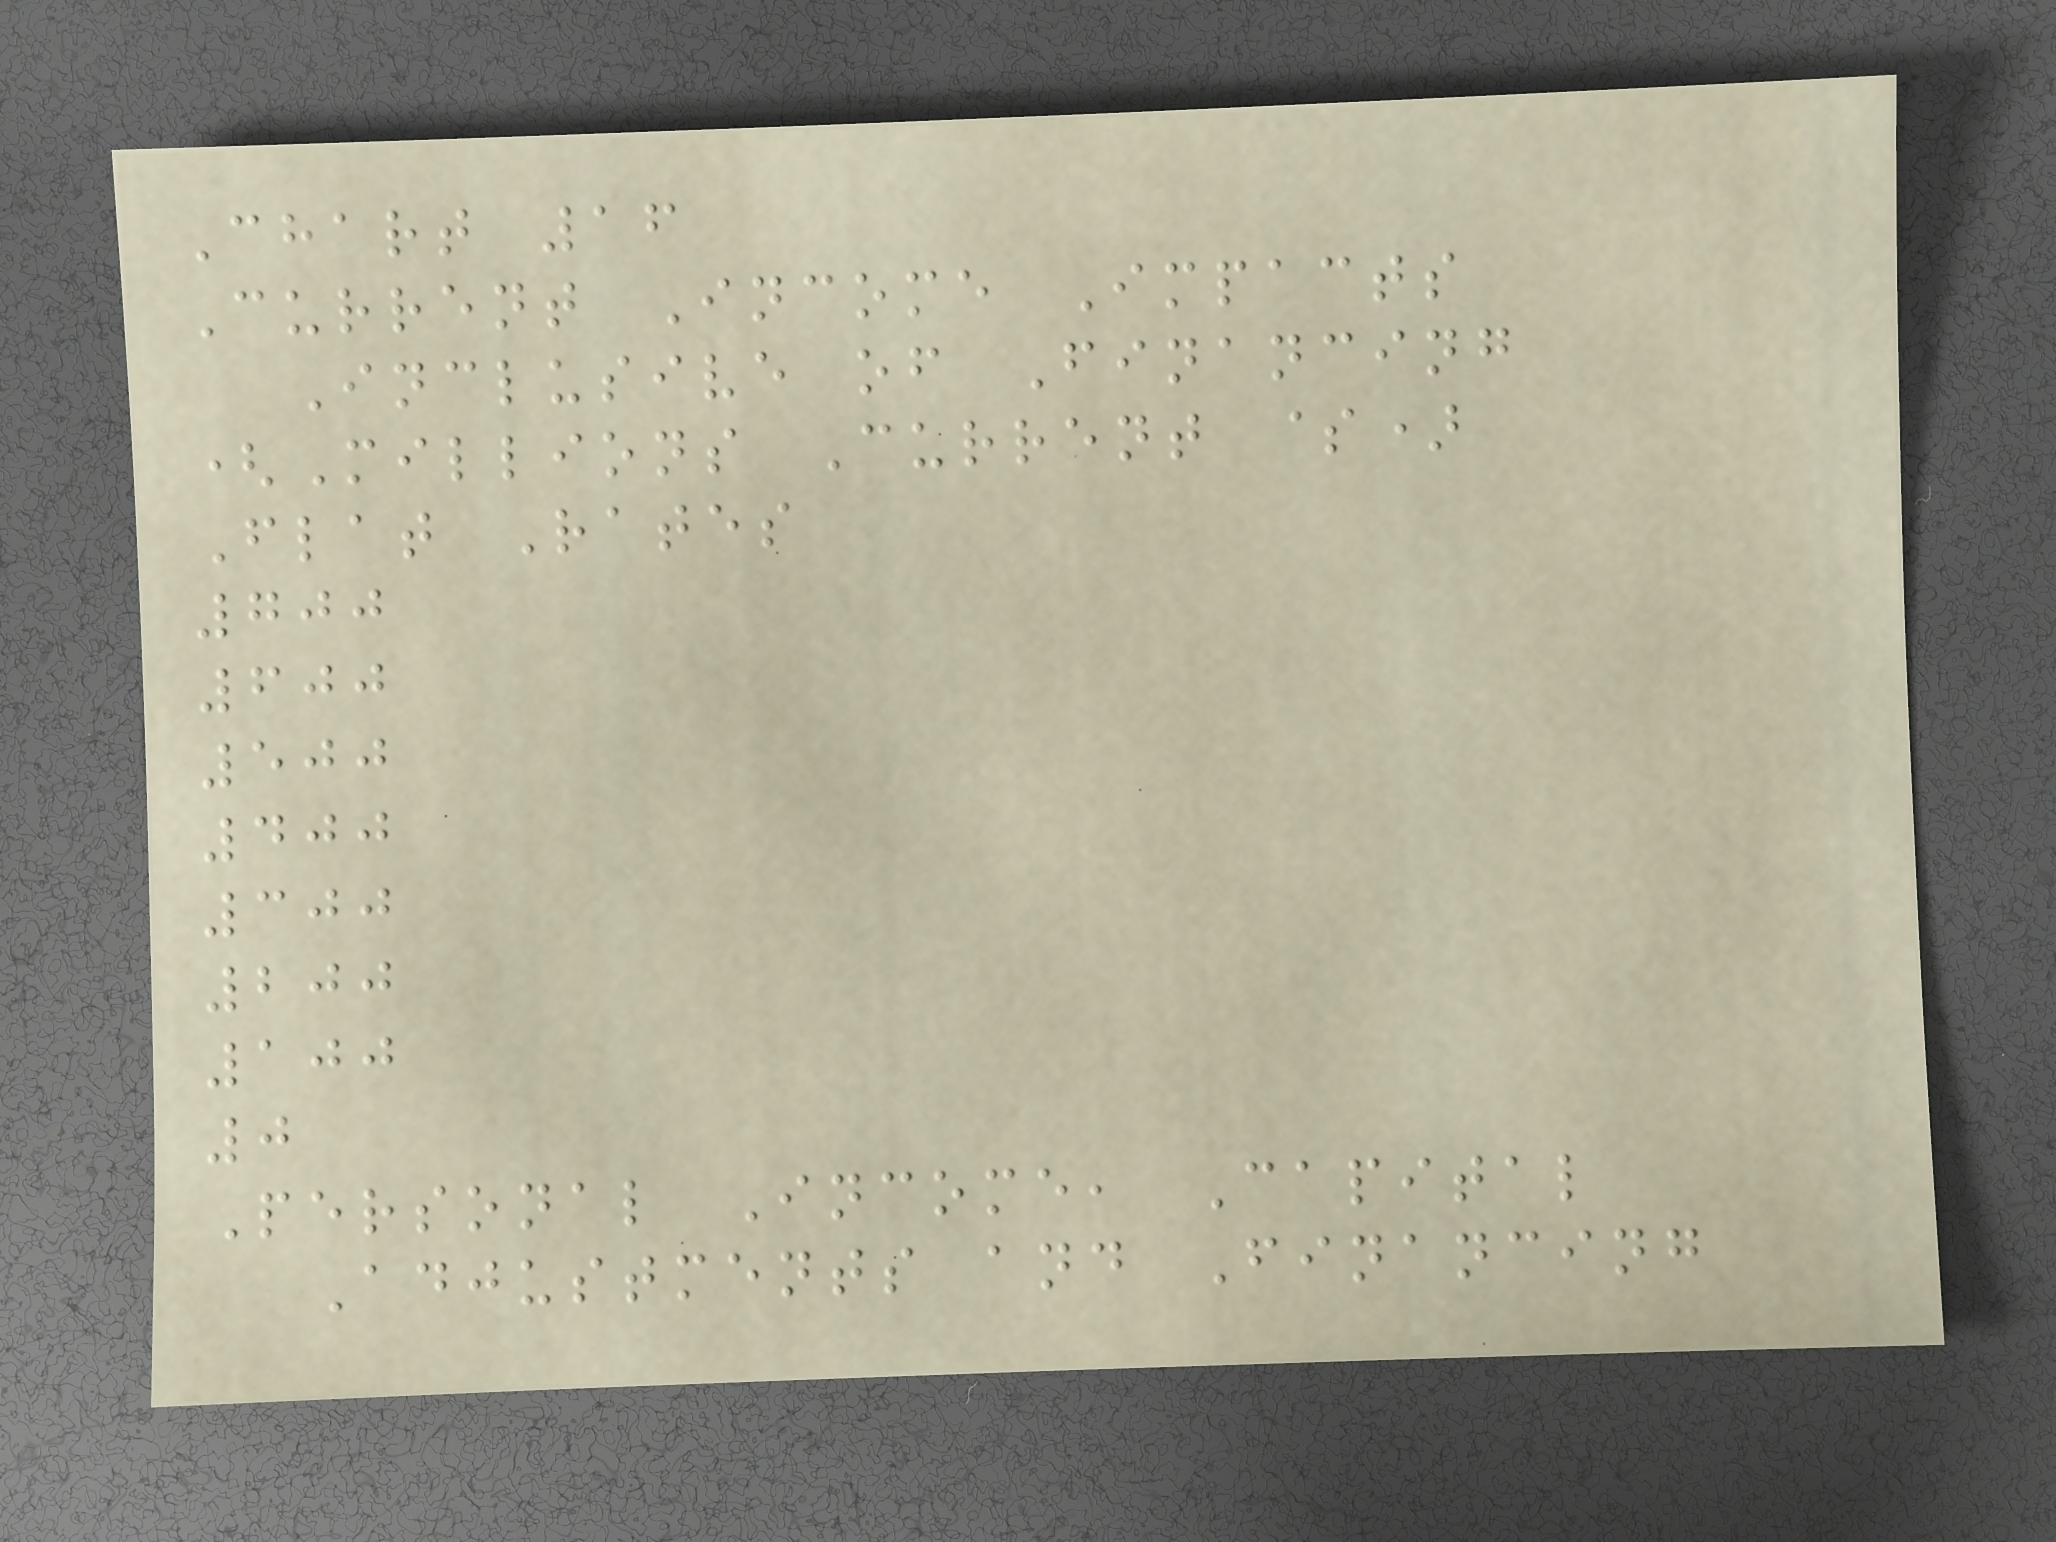Chart 16
Current Income Impacts
Inclusive of Financing
(Millions Current $)
Flat Rates
700
600
500
400
300
200
100
0
Personal Income, Capital
Adjustments and Financing
